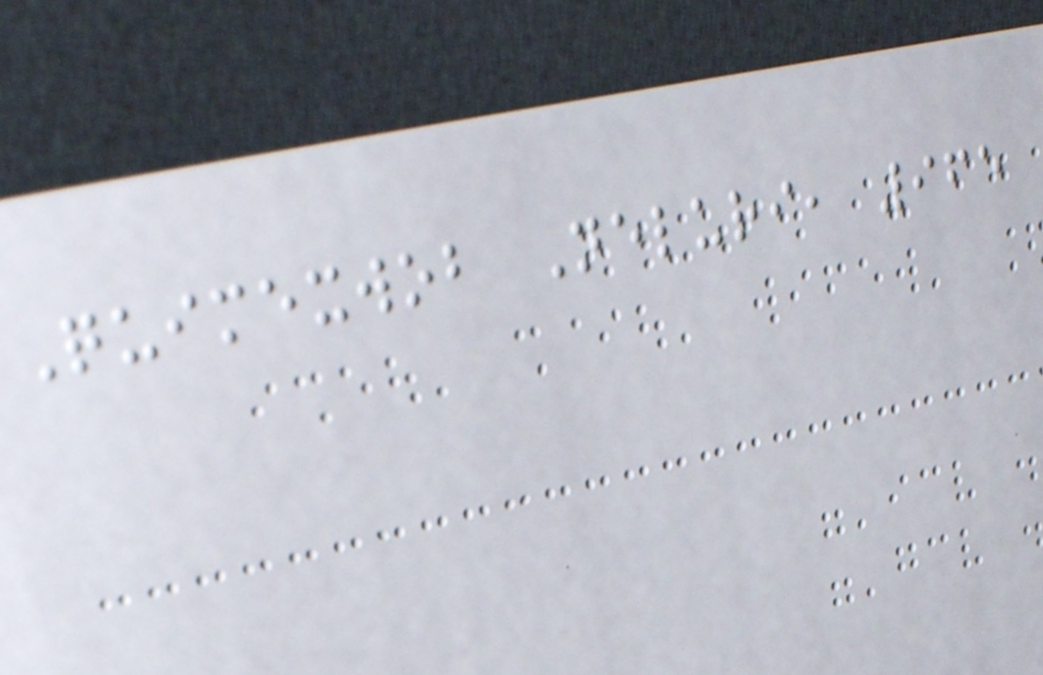Quimexwob Neluri, 965
